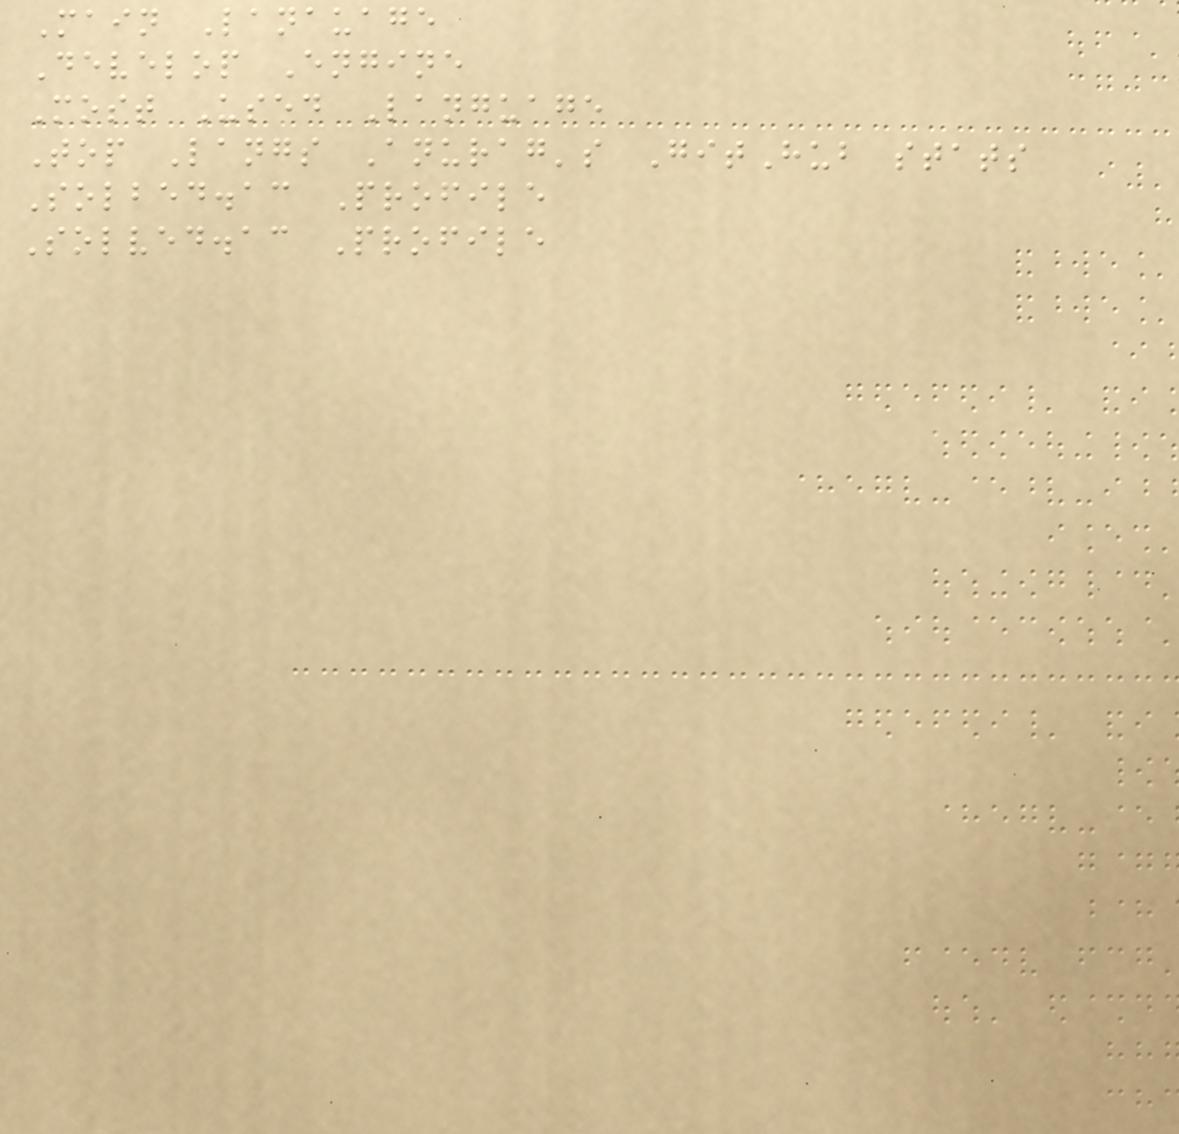Main Lanauage
Develop Engine
Most Used Language
Top Langs Anurag's GitHub stats
Solbed.ac Profile
Solved.ac Profile
